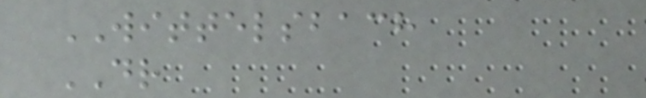WITTELSBACH
DR
